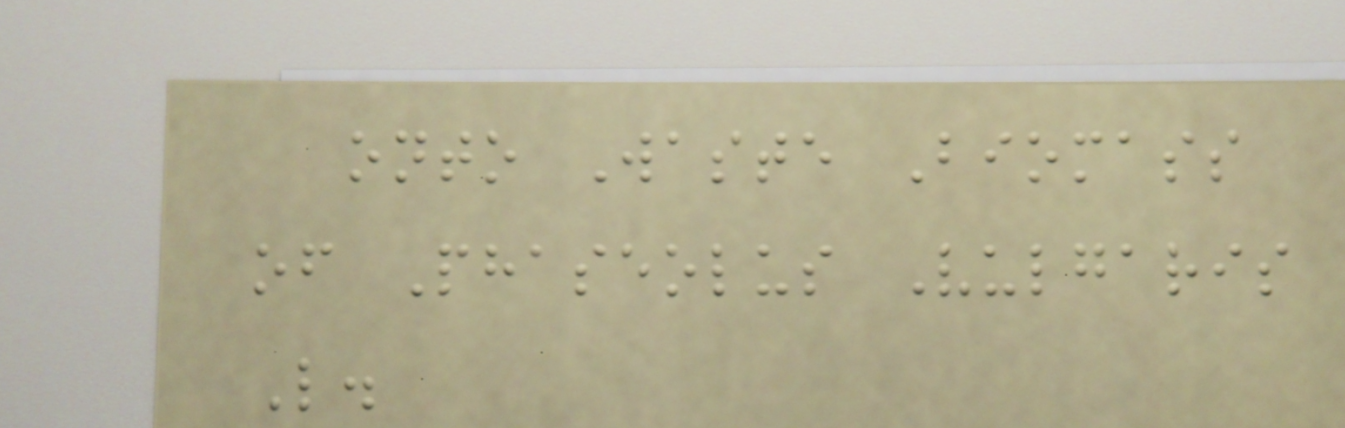onto Waste Biomass
of Phaseolus Vulgaris
L.
